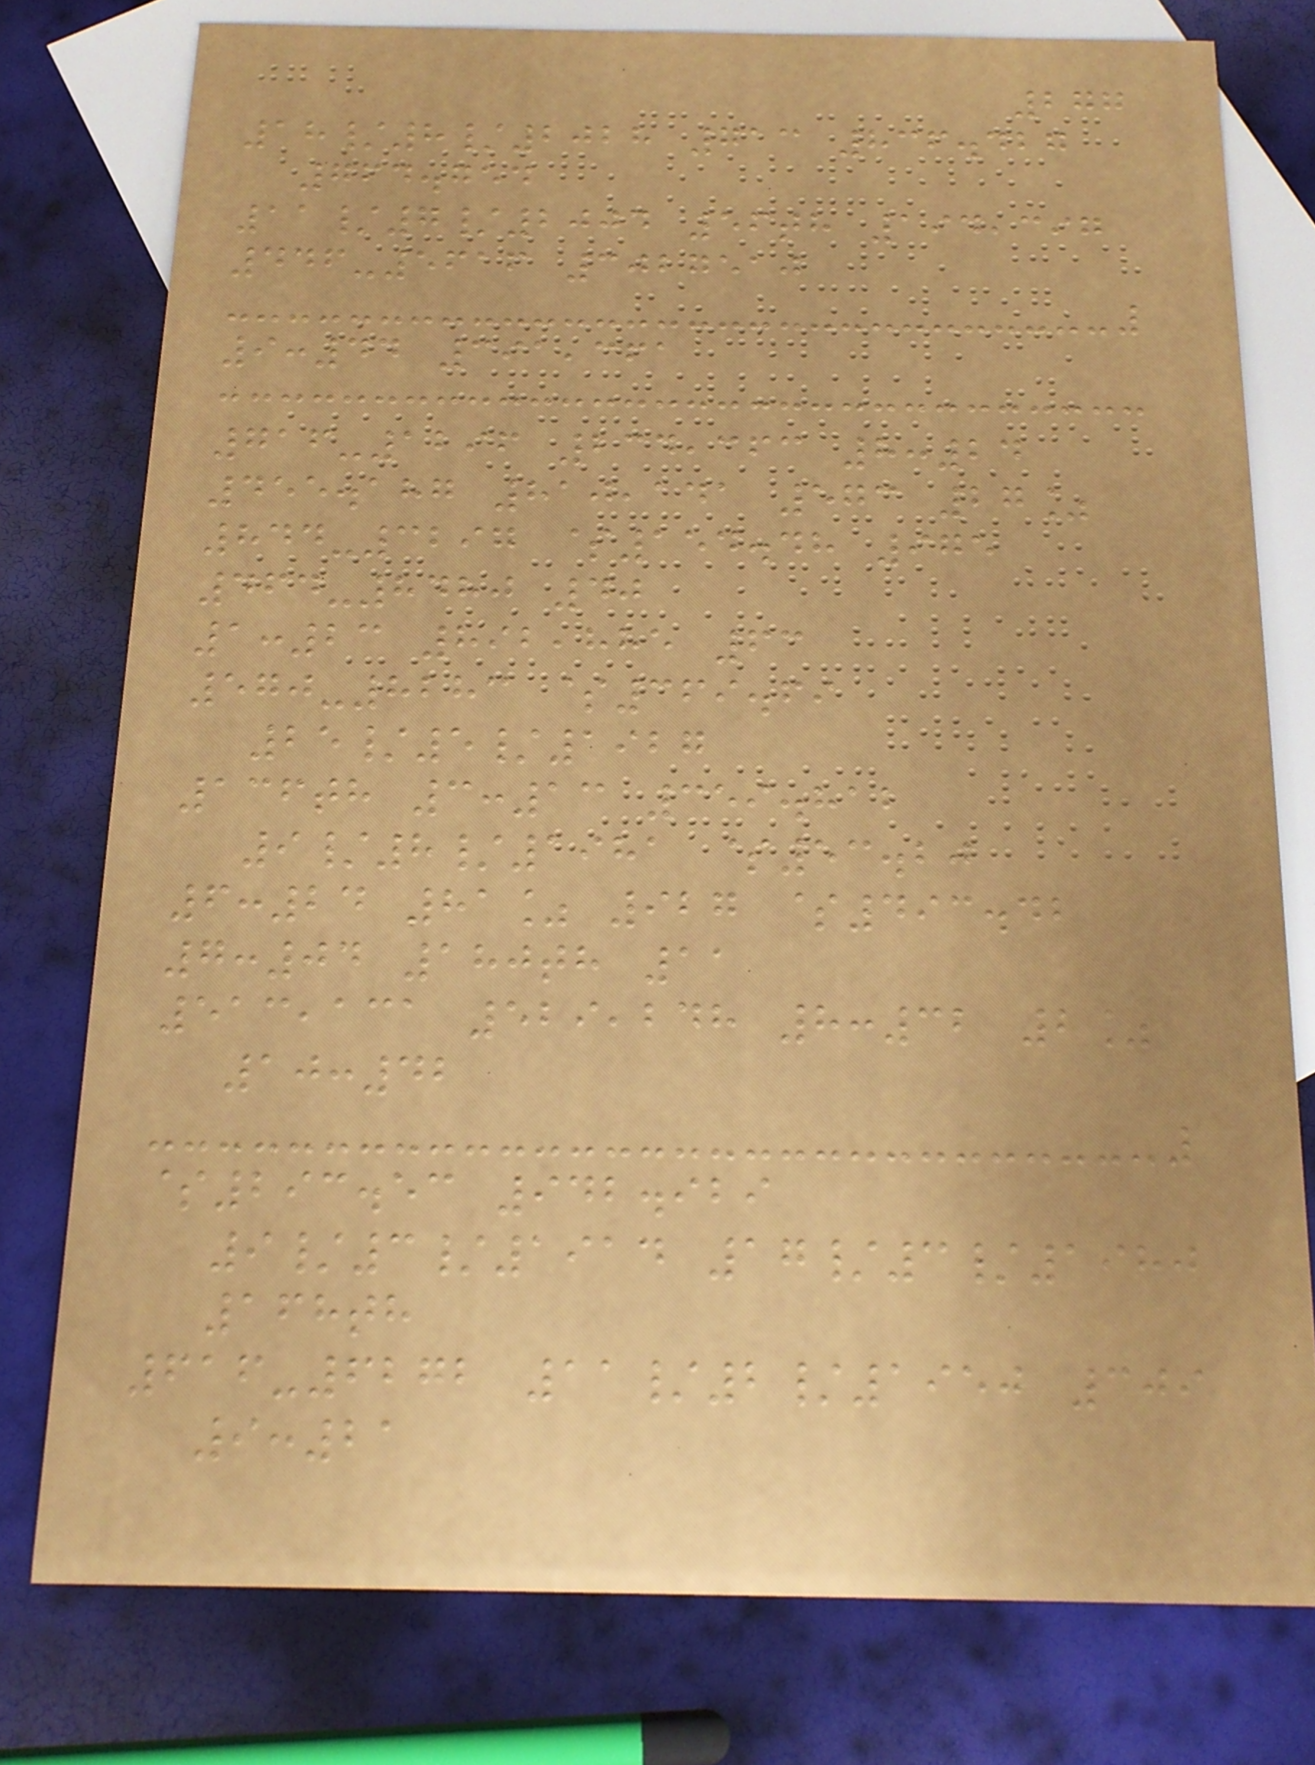277
18/8/2028 713 836.427
764.754
11/7/2004 56th 194,397
446-5616 3027510
9:44 391,361
716-1296 234,363 8:24
455.187 810,141 573 27%
844-3297 $154.48 975
464-8480 40
1:23 892,885 63
570-8283 $369.69
25/5/1927
136th 3:13 359.812
9/8/1981 $53.20
6:24 81% 927 $493.42
7:04 180th 11
513,131 529,248 8:32 2%
10:42
$293.53 942.929
9/3/1914 17/3/1980
168th
616-6272 11/2/1950 309
9:21
